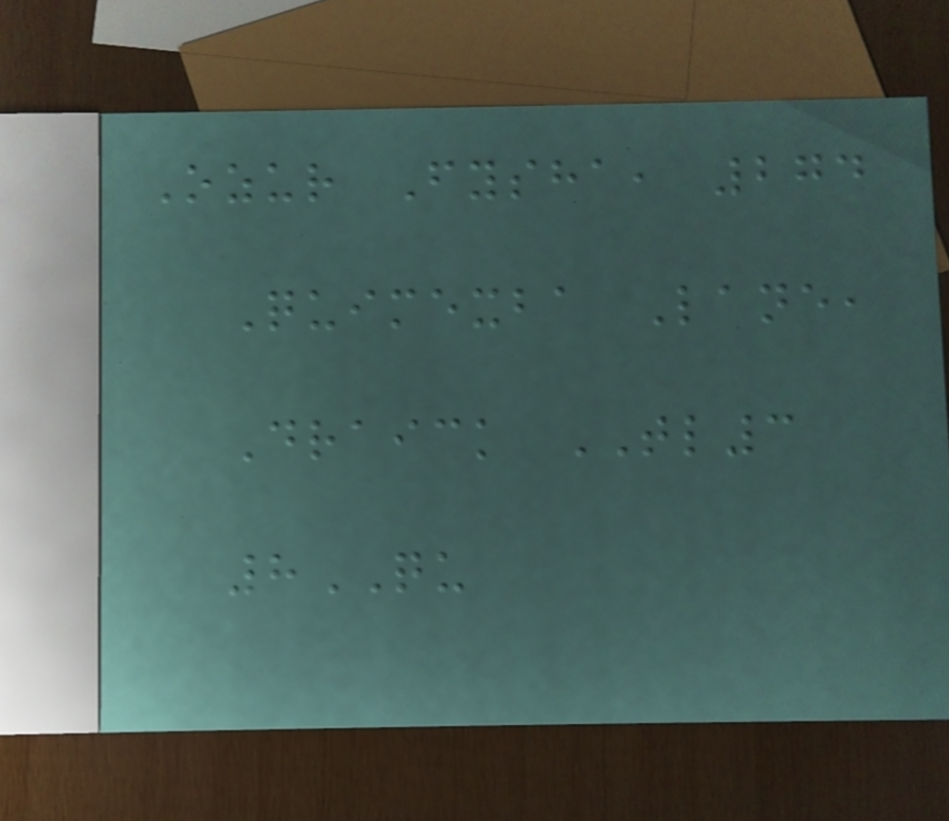Ozur Fysha, 274
Quimexba Lane,
Draick TL3
8QU
